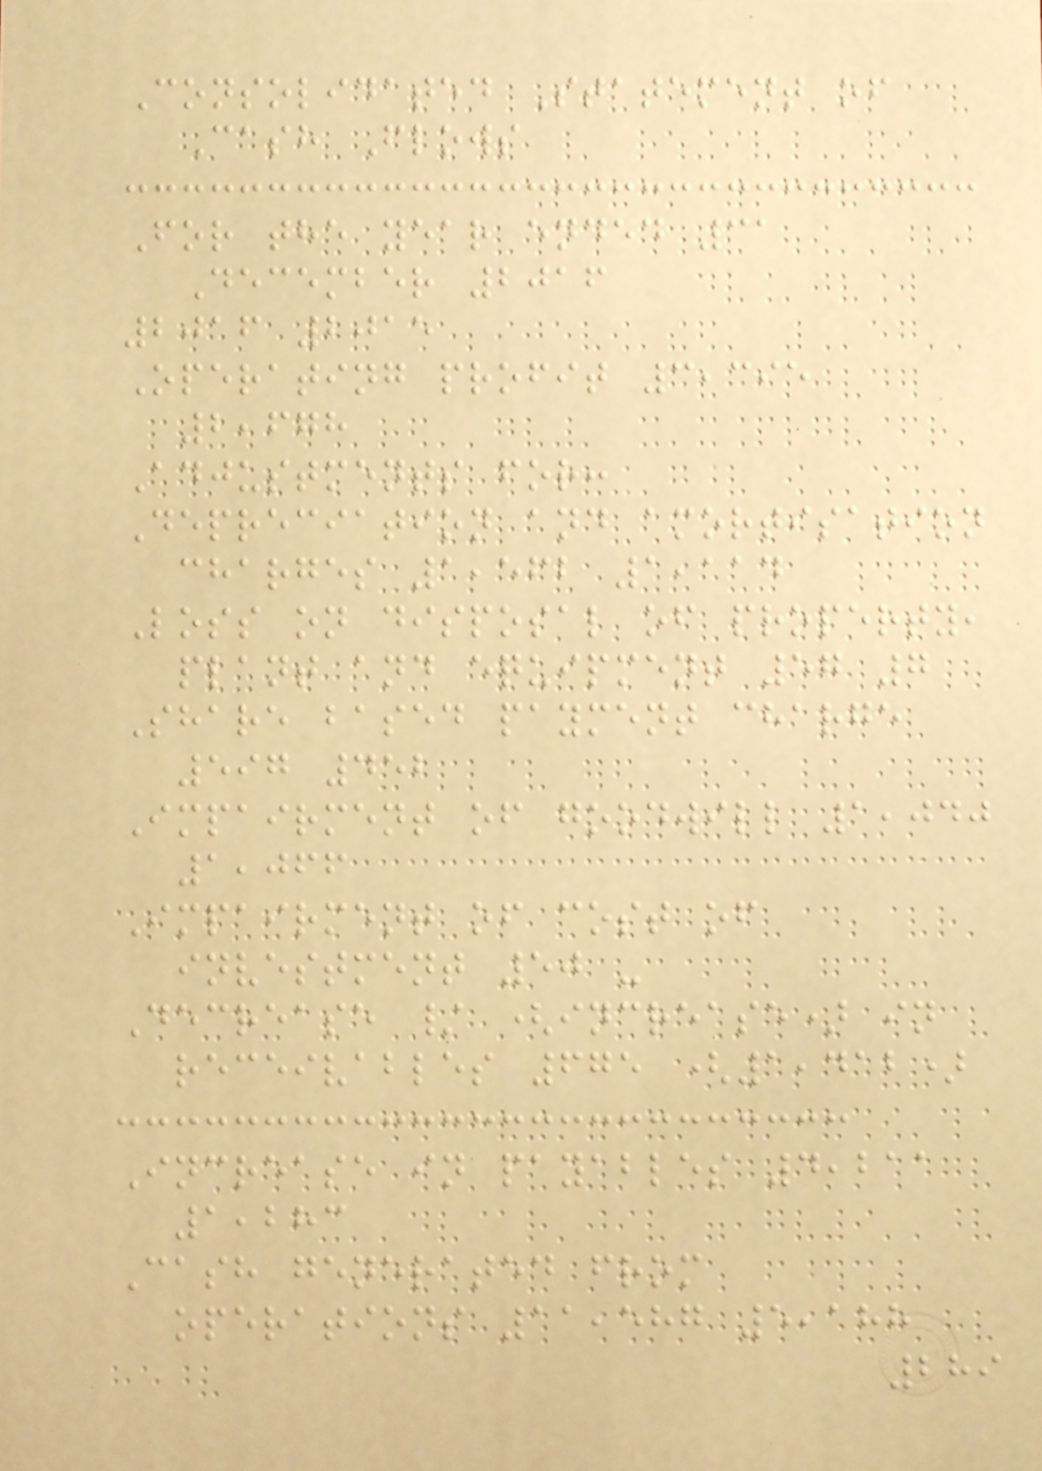Consolidated Statement of
Cash Flows
For the year ended 31
December 2016
2016 2015
Operating profit 3,395
2,678
Adjustments for:
Depreciation and amortisation
charges 1,562 1,114
Loss on disposal of property,
plant and equipment 57 7
Share based payment charge
597 452
Impairment of goodwill 1,040
1,066
Impairment of cost of
investment 50 -
Decrease / (increase) in
receivables 675 (1,412)
Increase in payables 4,211
1,283
Cash generated from
operations 11,587 5,188
289
